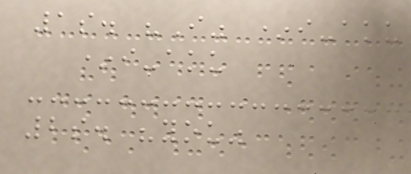1s. "I" *i-aku
*i-aku
2s. "you"
